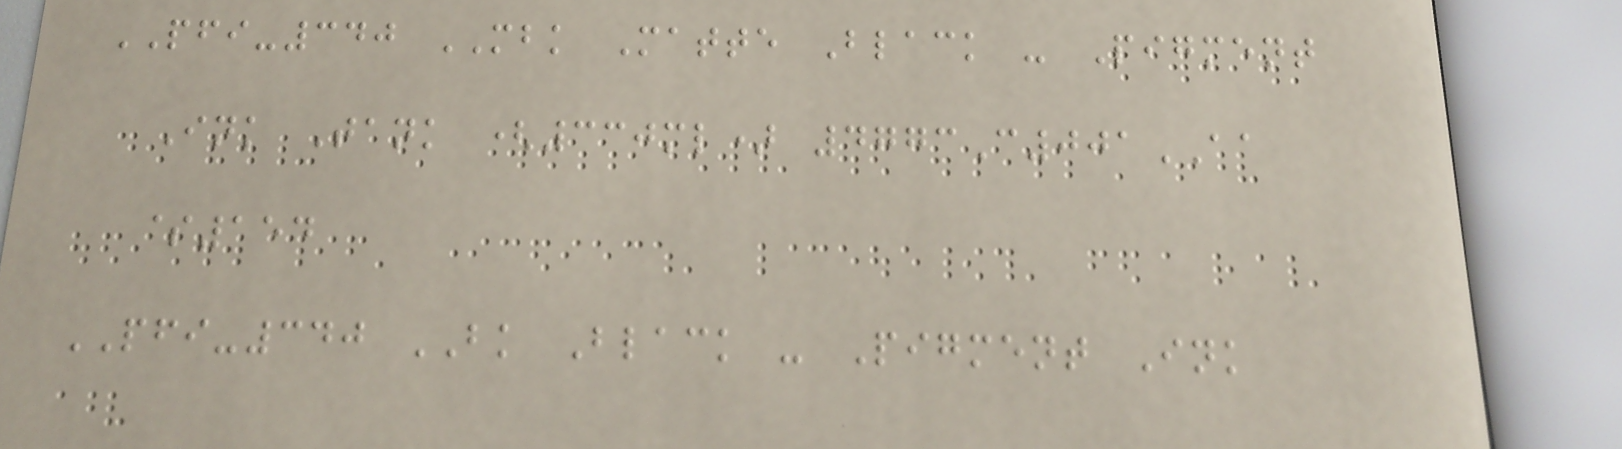PFI-340 MBK Matte Black - Pigment
Ink Tank (330ml) 4773C001AA
$154
PFI-340 BK Black - Pigment Ink
